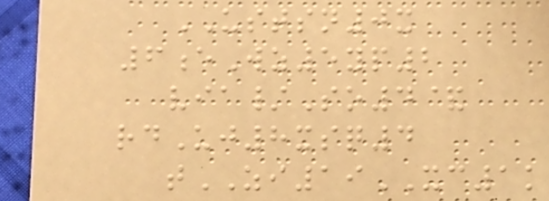USTSN0x
6eWz5yp2
via/So4&
rdUj8xsq4
tZI19XC1k
